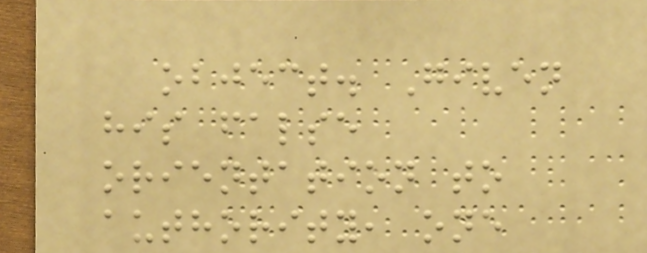object. Given
his false
orientation to
authority, one
